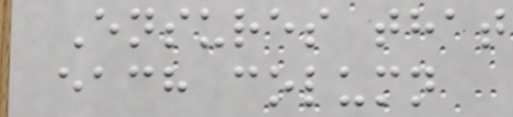Ensures that
each column
